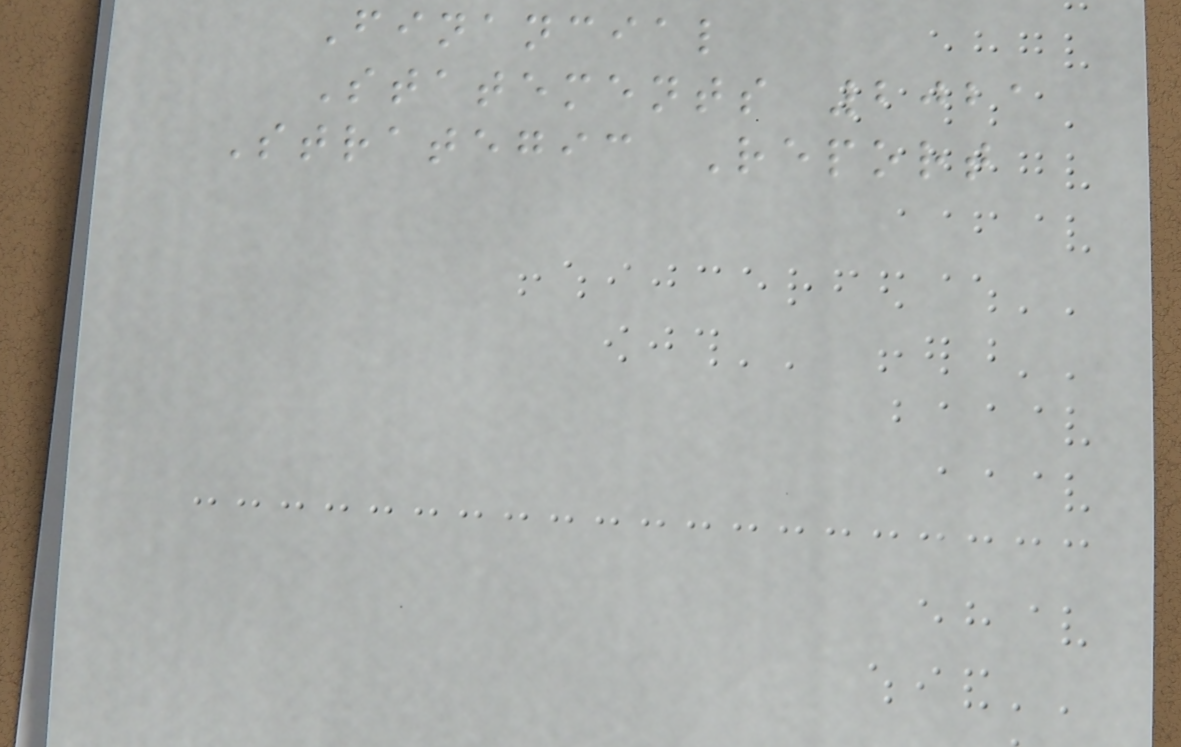Financial
Statements 2021
Strategic Report
